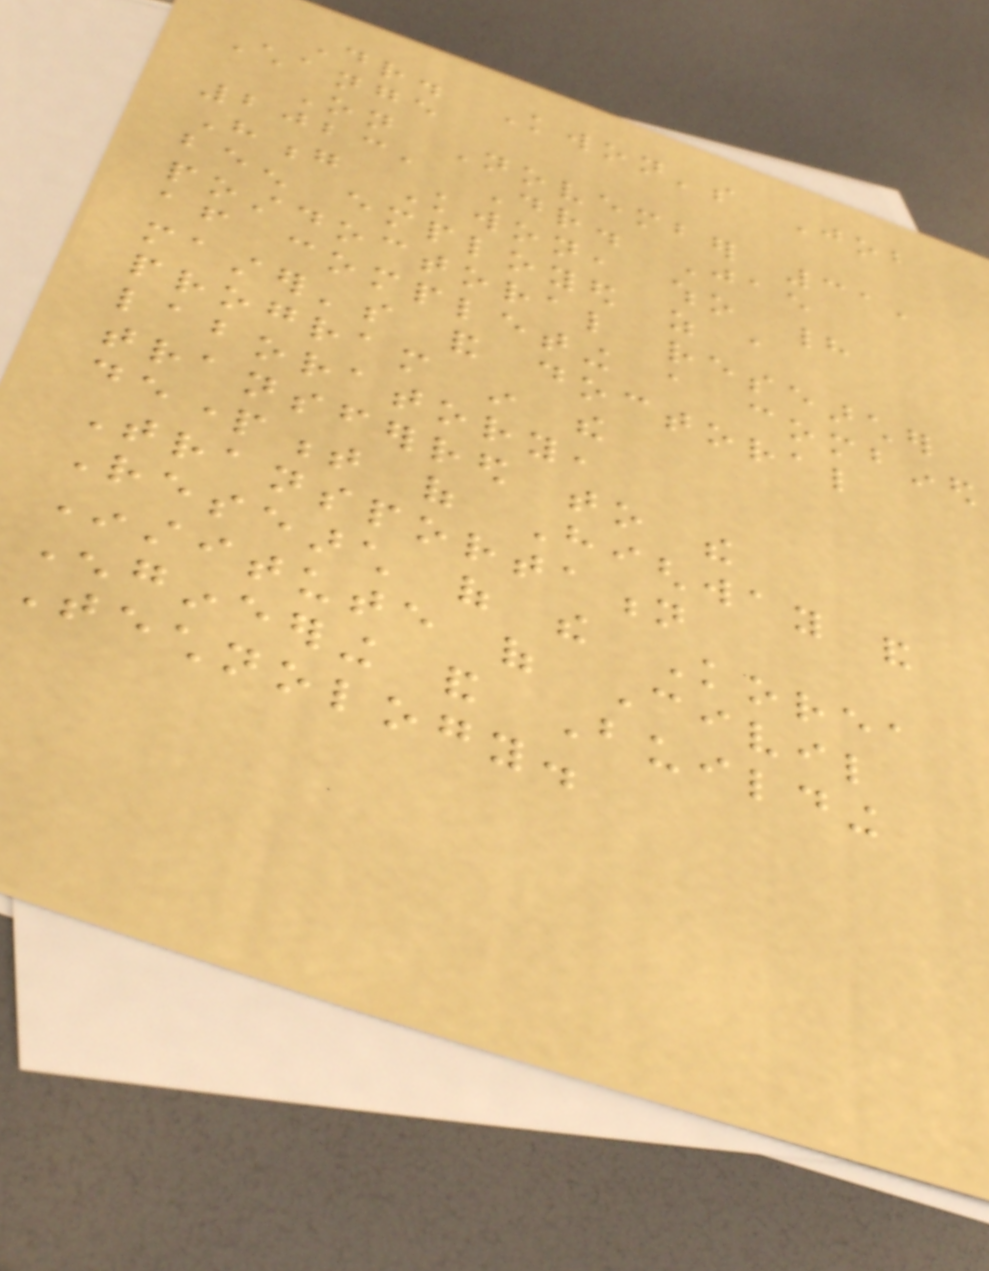Dr. Kwon's Job
Change
On November 31,
2023, Dr. Jae
Hong Kwon, who had
been employed as a
postdoctoral researcher
after completing a combined
master's and doctoral
program in the
laboratory,
transferred to the
department of Highway and
Transportation
Research of the Korea
Institute of Civil
Engineering and Building
Technology.
